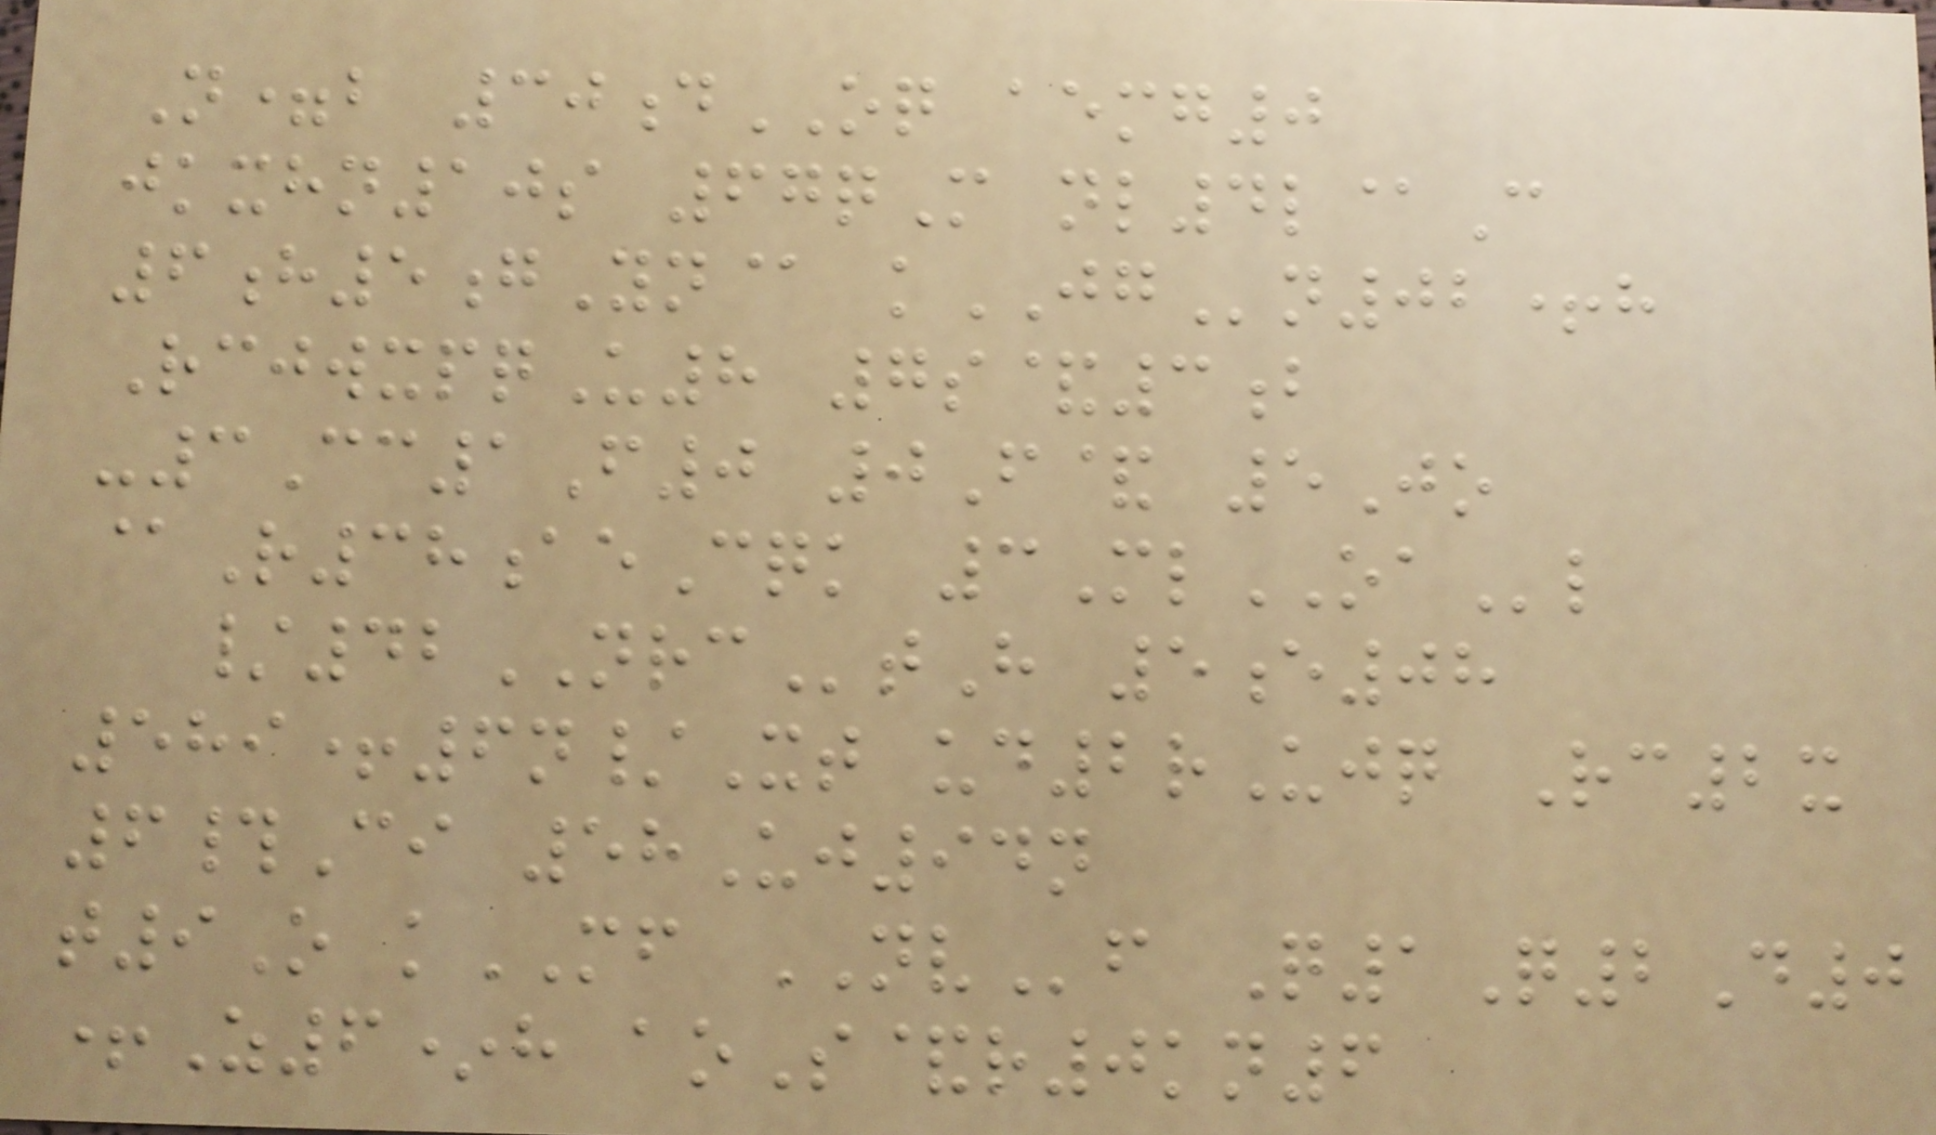N=b 30dOQ aemg0
jkxhn10s 67qM nl4l@C
6h5gYn@ kJGn02+h
RcjwxpqU8 7s&3b
-3Cc1F0 0F& 5Jo
@R38aeCqk 3MlOAl
/42NRCtH 5e08
589+6n/Xt ud2rUjq Rc2x
6#Ci 58Uj94n
t9O kMF NVf Q1Q2D0
+Z6*h aoS&r0kn6
